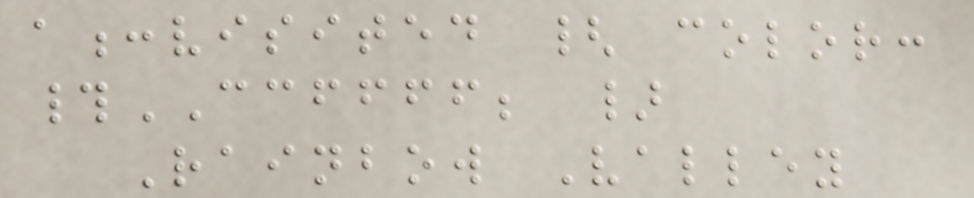a:visited { color:
#CCFFFF; }
Rainbow Valley
